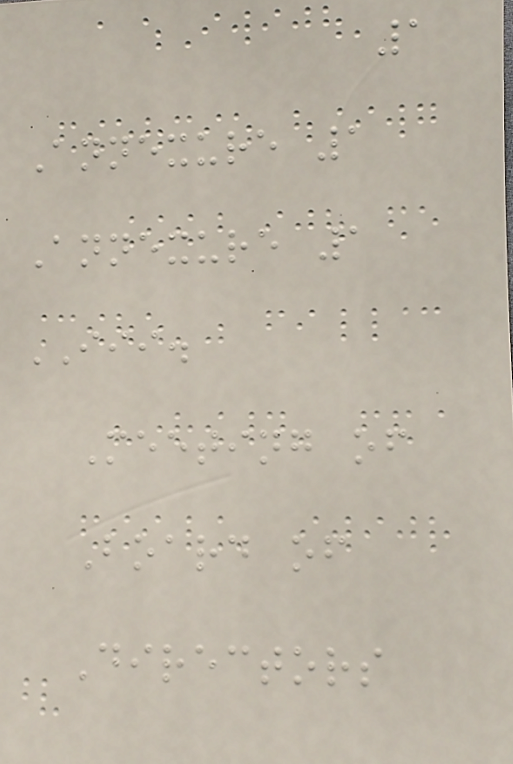1
Annexure 1
Annexure 1
III.
Meeting of
Board of
Directors
